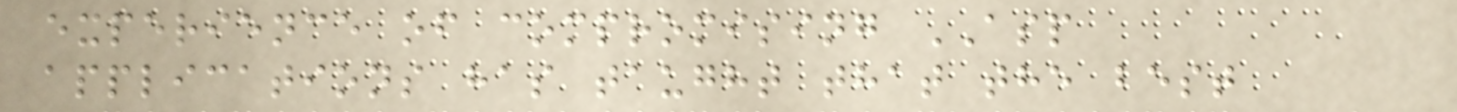experience of compromising ASP
applications has taught that the best
